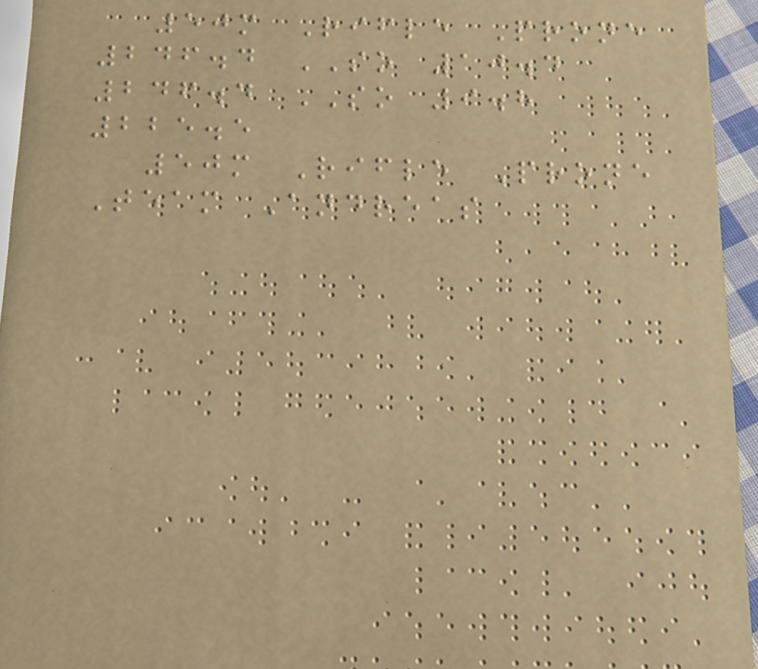50m Rifle Prone
246.4 SO 10.4
246.4 SO 9.8
225.5
50m Rifle Prone
Team Andreas
